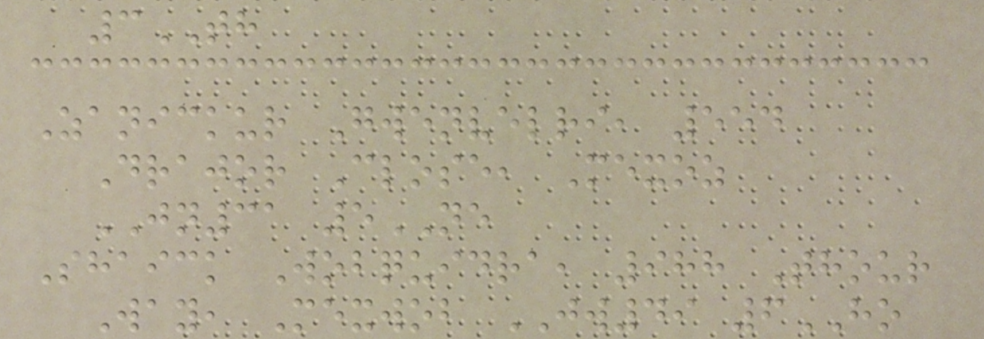3TH
Zanickur Gwenvelri, 554
Drajor Close, Mexoz
JN31 5NE
Shaick Wobquidra, 988 Thour
Way, Mexwob JW49 6HO
